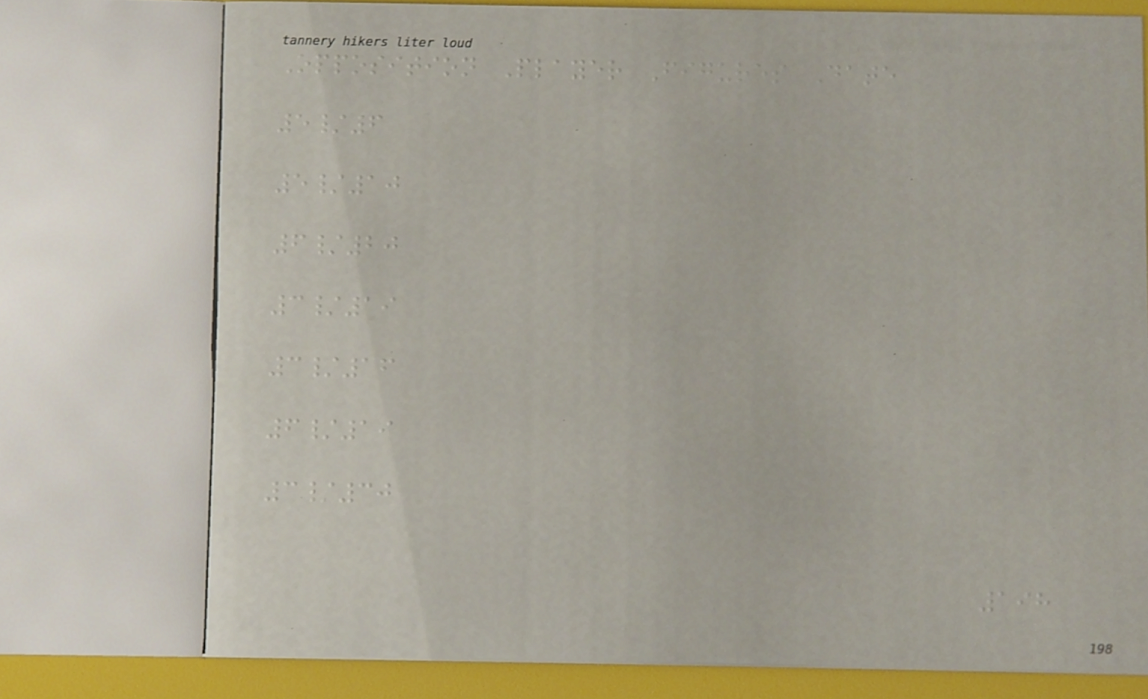Opposition Player Figures Date
5/6
5/10
6/20
3/19
3/16
6/19
3/30
198
